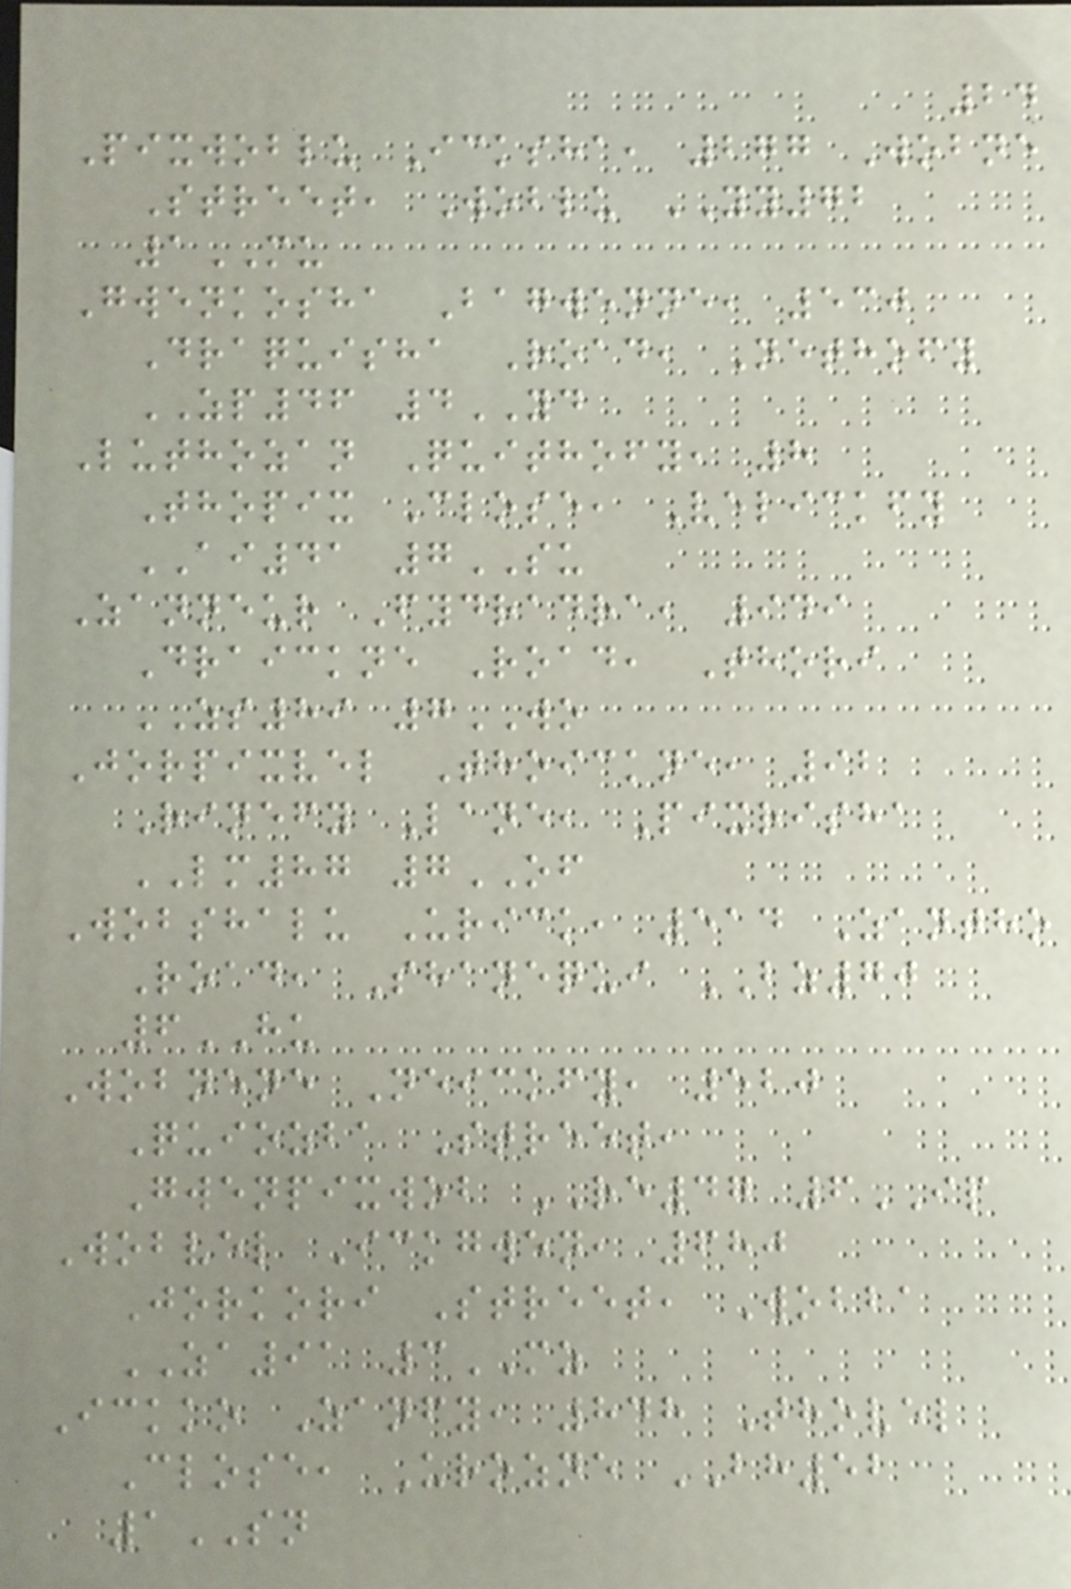24
Pixwoblu Icksha, 277 Wobne
Street, Woblu YY72
1MU
Gwenkosha Bagwenne, 530
Draquisha Road, Nethofy
ZP46 4YD
Luthozan Quithofy, 8
Thopix Close, Velickfy
AI41 7SU
Zanneur Fydradra, 949
Draickne Road, Thori
ZS89 7WO
Jorpixvel Thoickne, 92
Rinefy Lane, Pixrisha
LM87 7OF
Wobshalu Urick, 514 Zantho
Road, Shanequi BZ70
6HU
Wobnene Neickfy, 520
Quiozba Street,
Gwenpixwob RE47 6IP
Wobvel Ickgwen, 680
Jorkori Street, Wobba
ZA91 3MZ
Ickko Zanfy, 848 Thovel
Close, Urozne BH52
1SN
